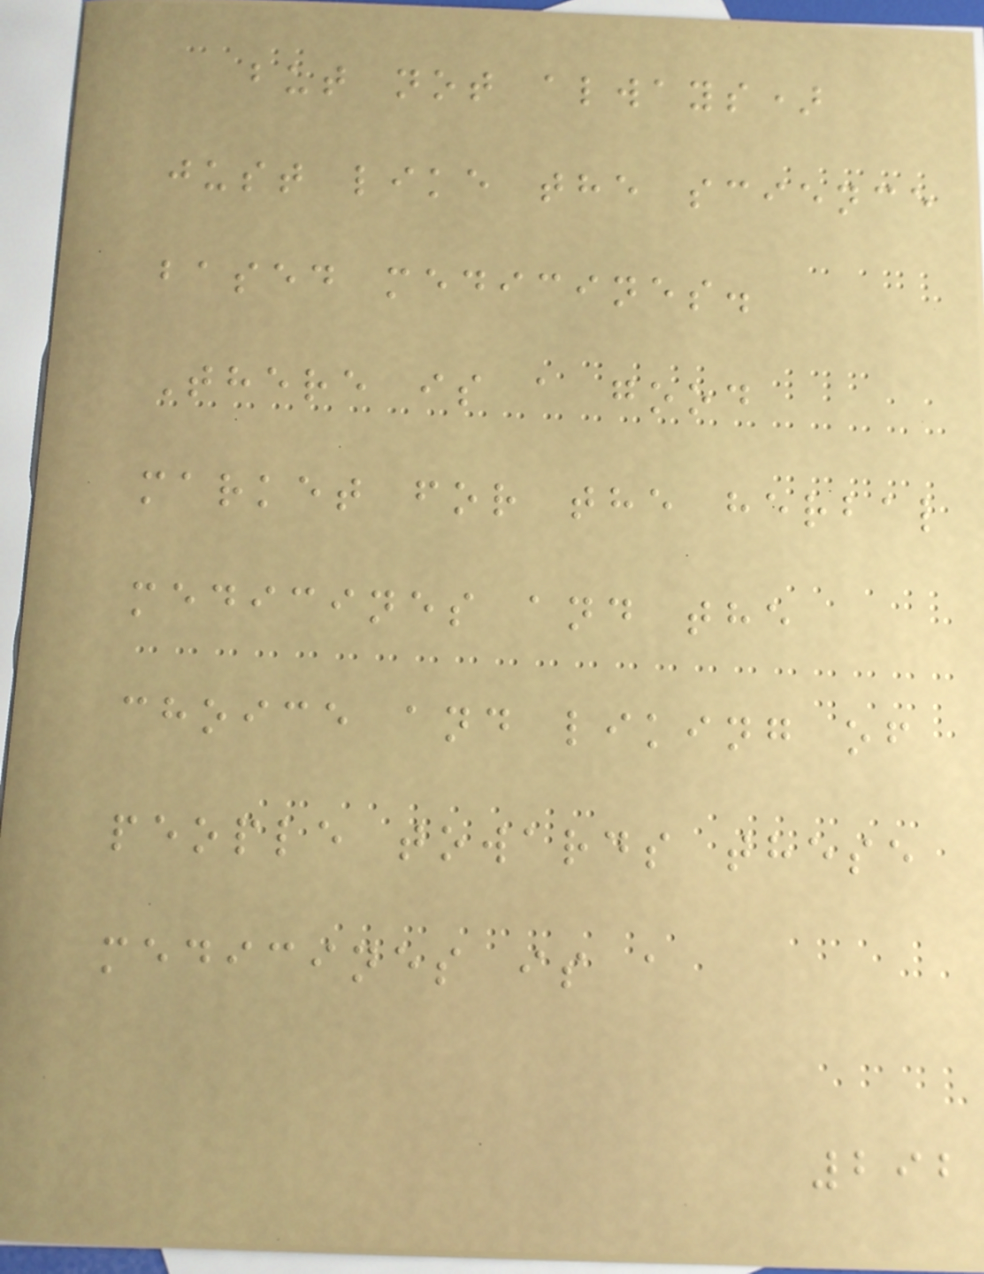but not always)
just like the science
based medicines.
There is a good
market for the herbal
medicines and the
choice and liking of
people towards these
medicines is a
292
